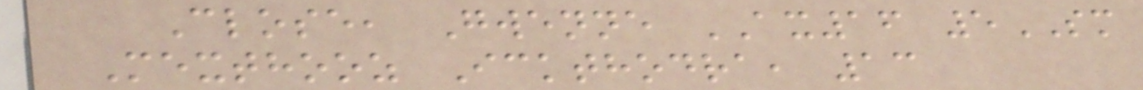Close, Gwenne AX16 5SM
Mexthooz Ickthodra, 13
